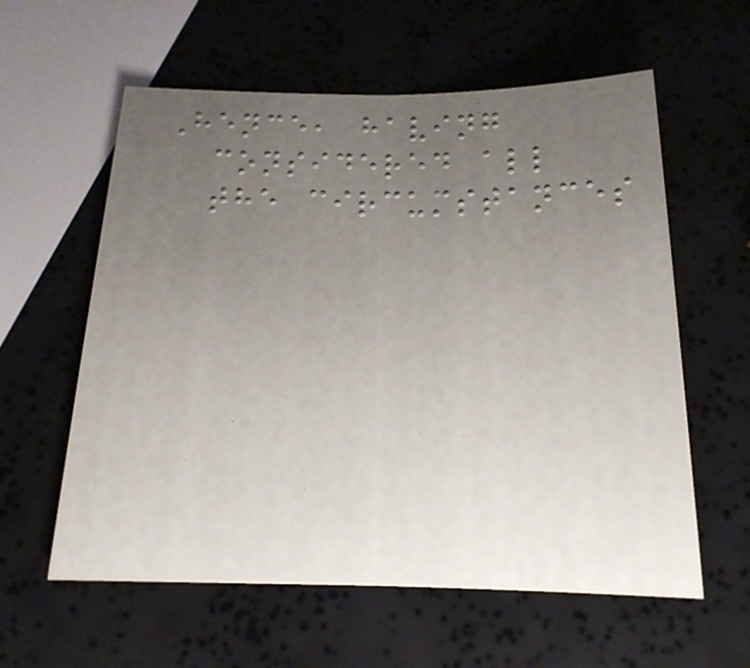Hence, having
considered all
the circumstances
